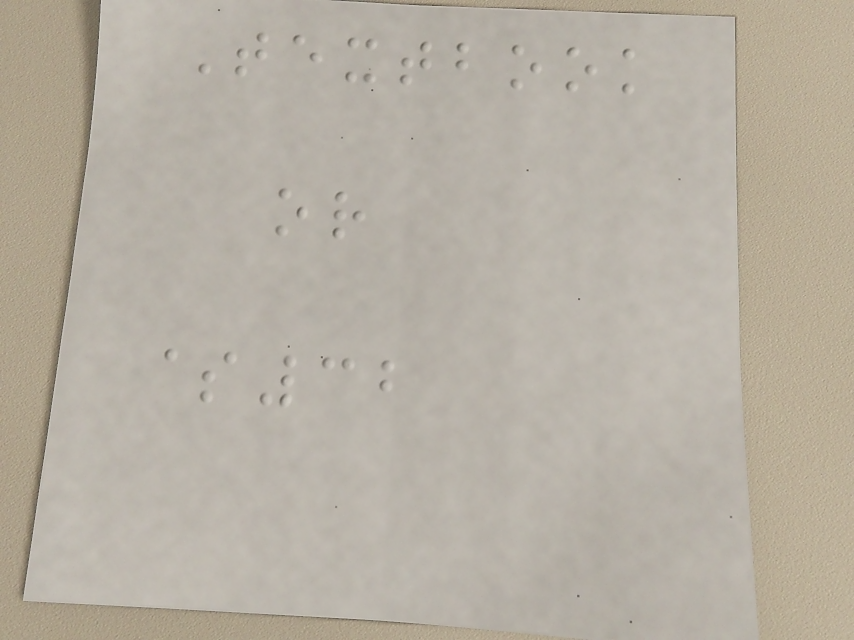Textbook
or
$32
